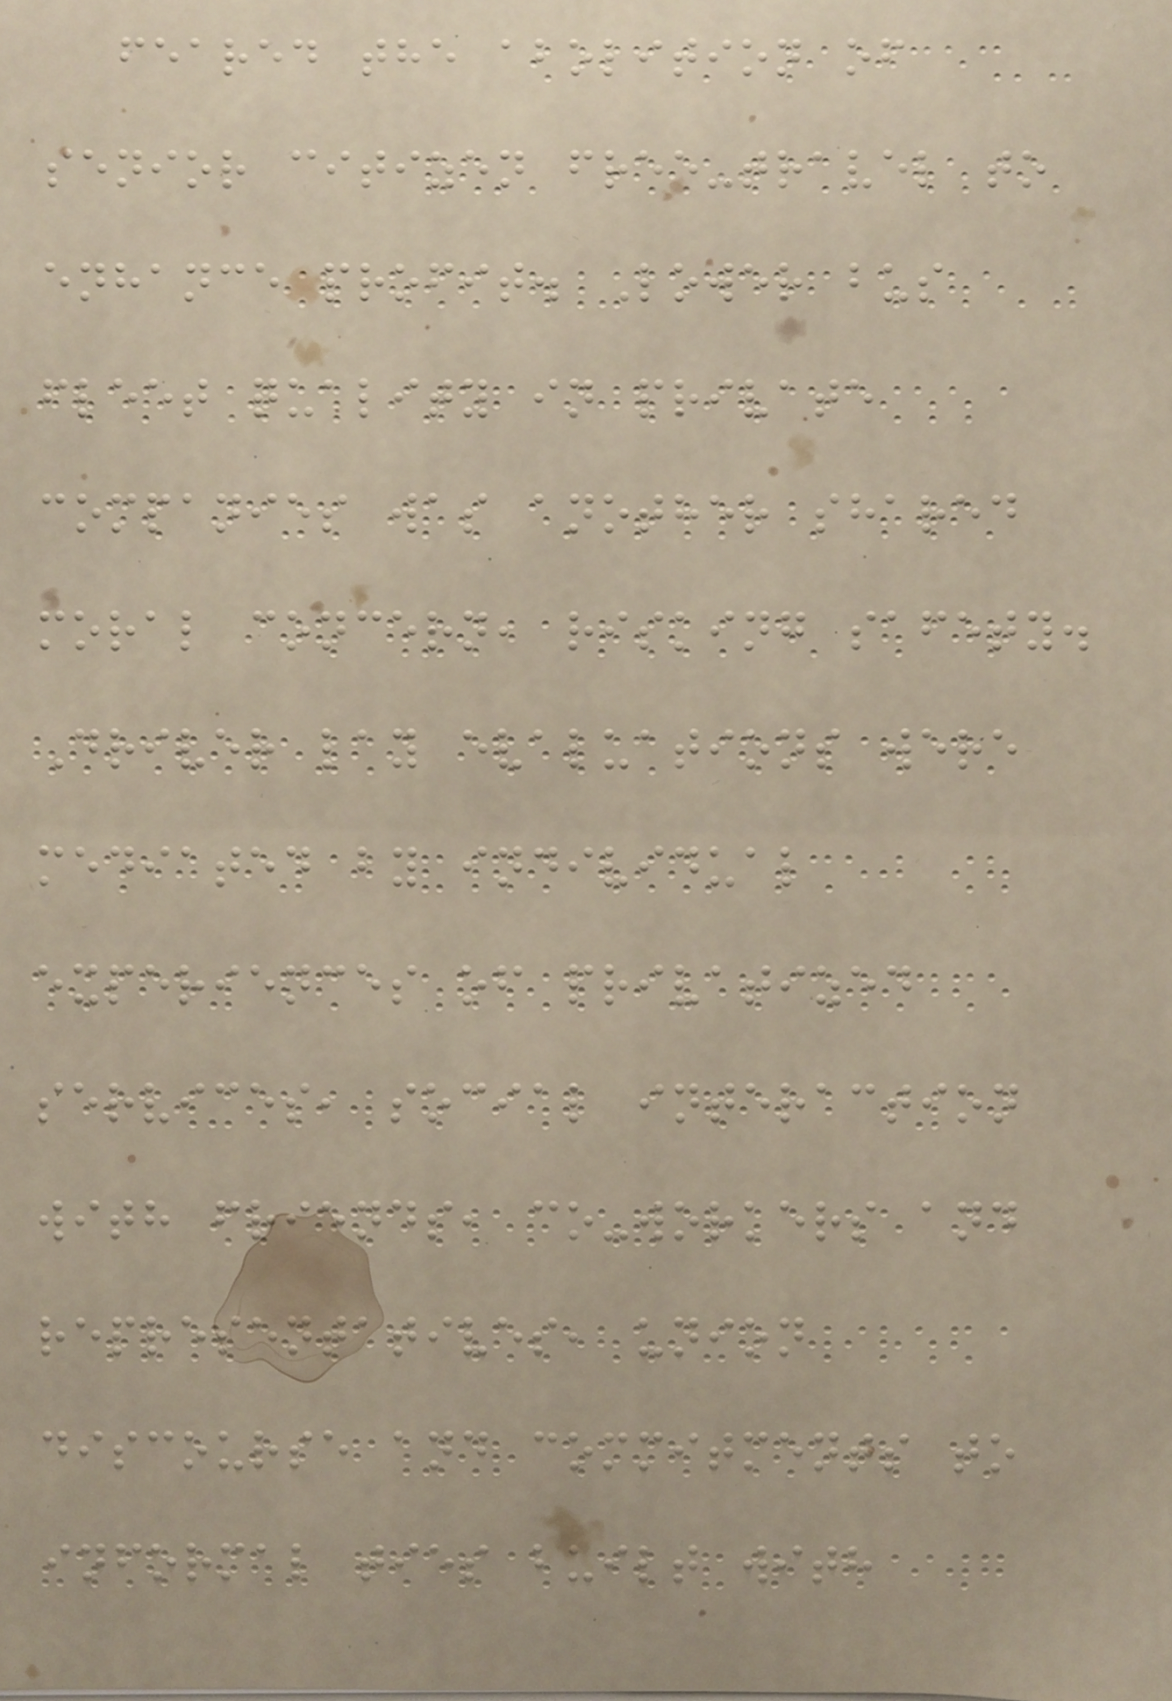feared the abolition of
senior citizen free-travel to
enhance profit. Lower bus
fleet quality in private
companies was another shared
moral concern, risking safety.
Driver lay evaluations were
mediated by individual
experiences of privatized
services, social interaction
with friends, co-workers and
representatives, union
discourse and commitments to
informal ties built with
